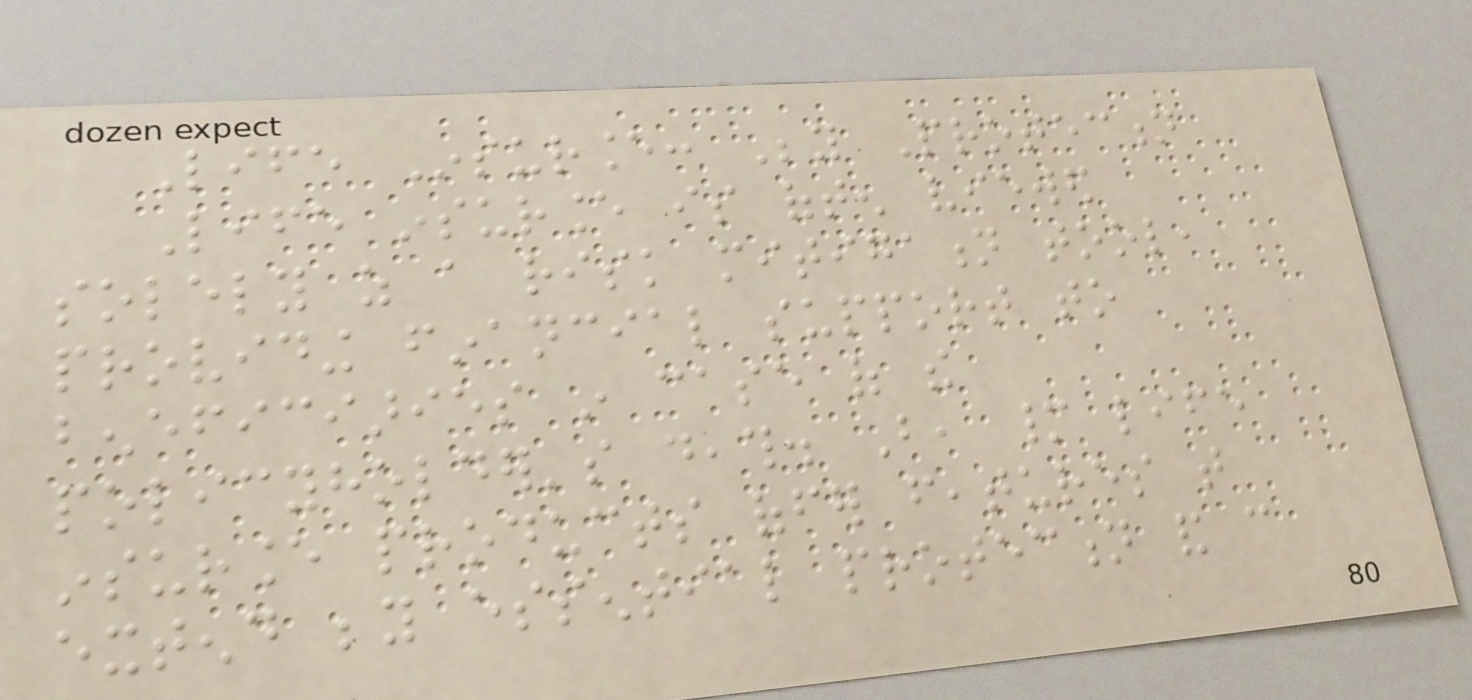Life Insurance: Beyond Protection
Life insurance is often viewed
solely as a risk mitigation tool,
providing financial support to
beneficiaries in case of the
policyholder's death. But, many life
insurance products offer features that
extend beyond essential protection and can
